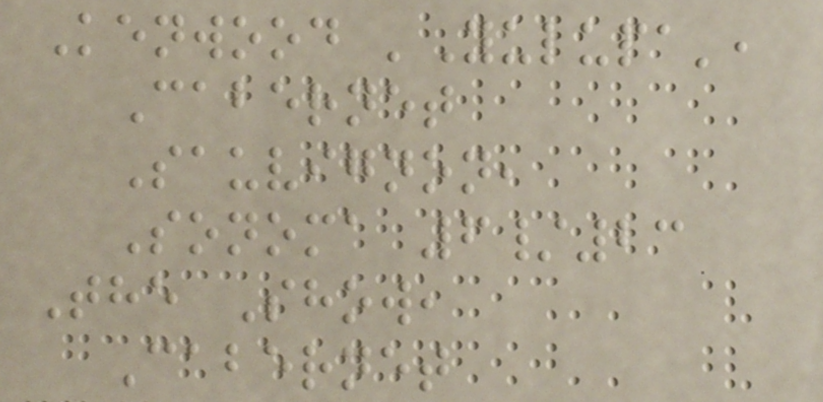Kenwood 'Yulupa',
Cabernet
Sauvignon,
Sonoma 6/23
The Show,
Cabernet
